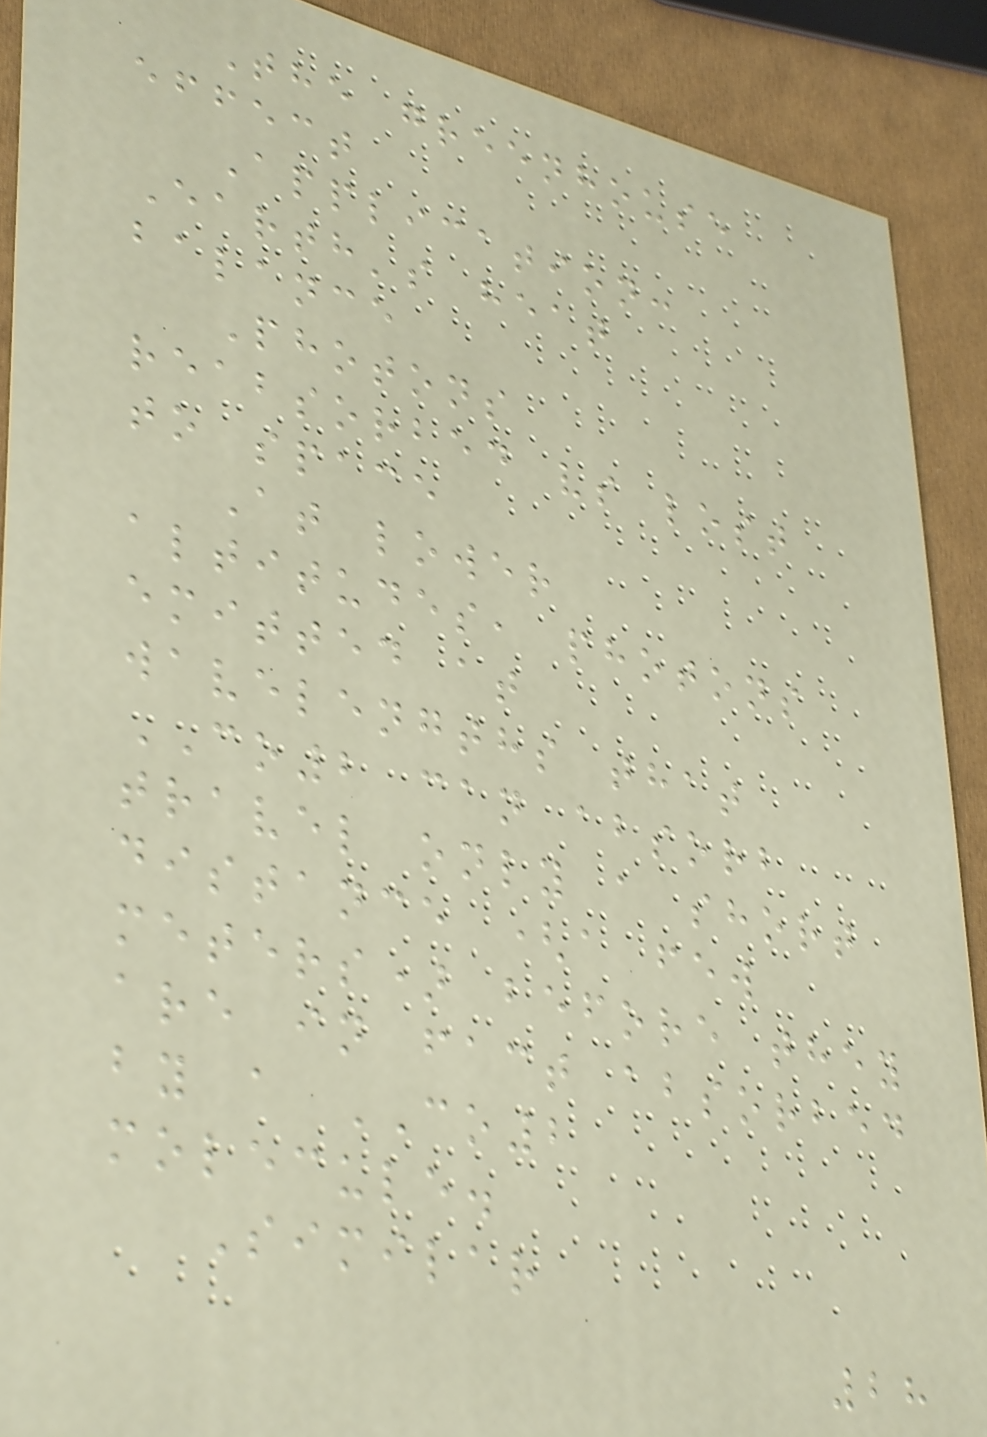The greenhouse
effect
Application:
Earth's heat
balance
Photons
reabsorbed vs lost
to space
At lower
altitudes, photons
emitted at
wavelengths that
CO2 can absorb
travel only a short
distance (a few
meters) before they
are in fact absorbed
by a CO2
molecule.
Similar
28
